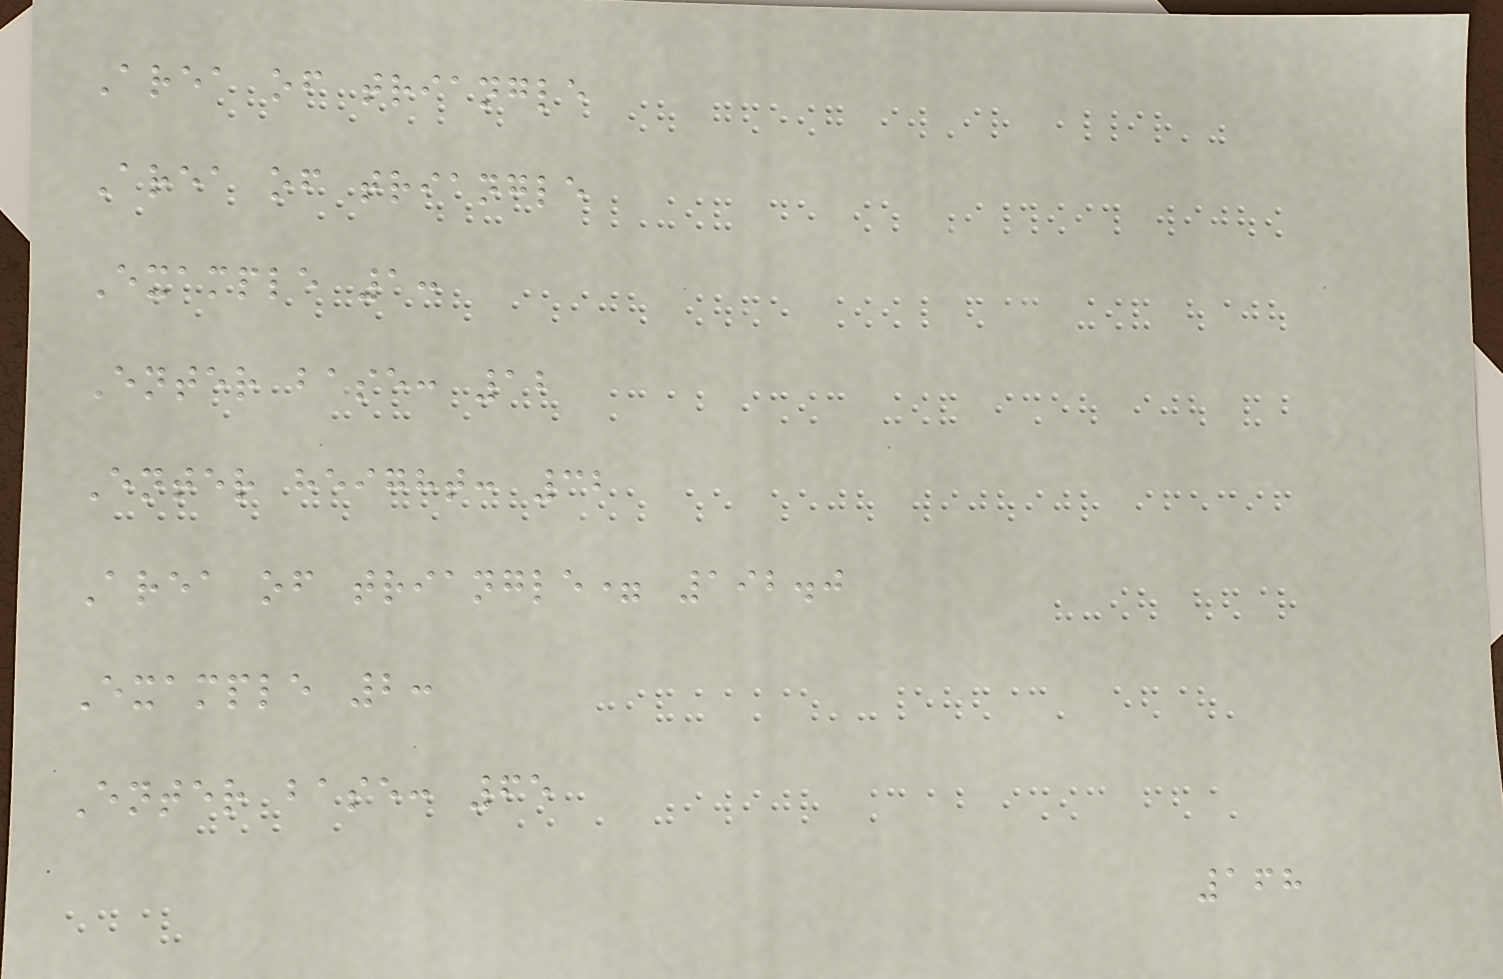Area of triangle
Area of triangle
Example 1:
Enter base: 12
Enter height: 32
Area of triangle= 192.0
Example 2:
Enter base: 65
168
